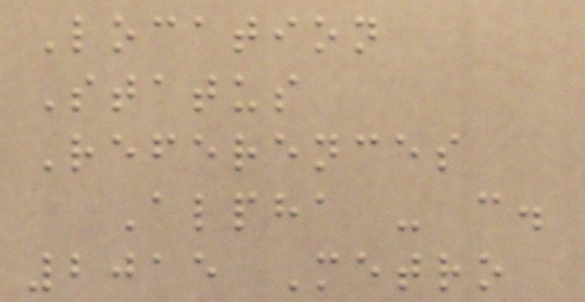Location
Status
References
Alpha - c.
2015 Metro
